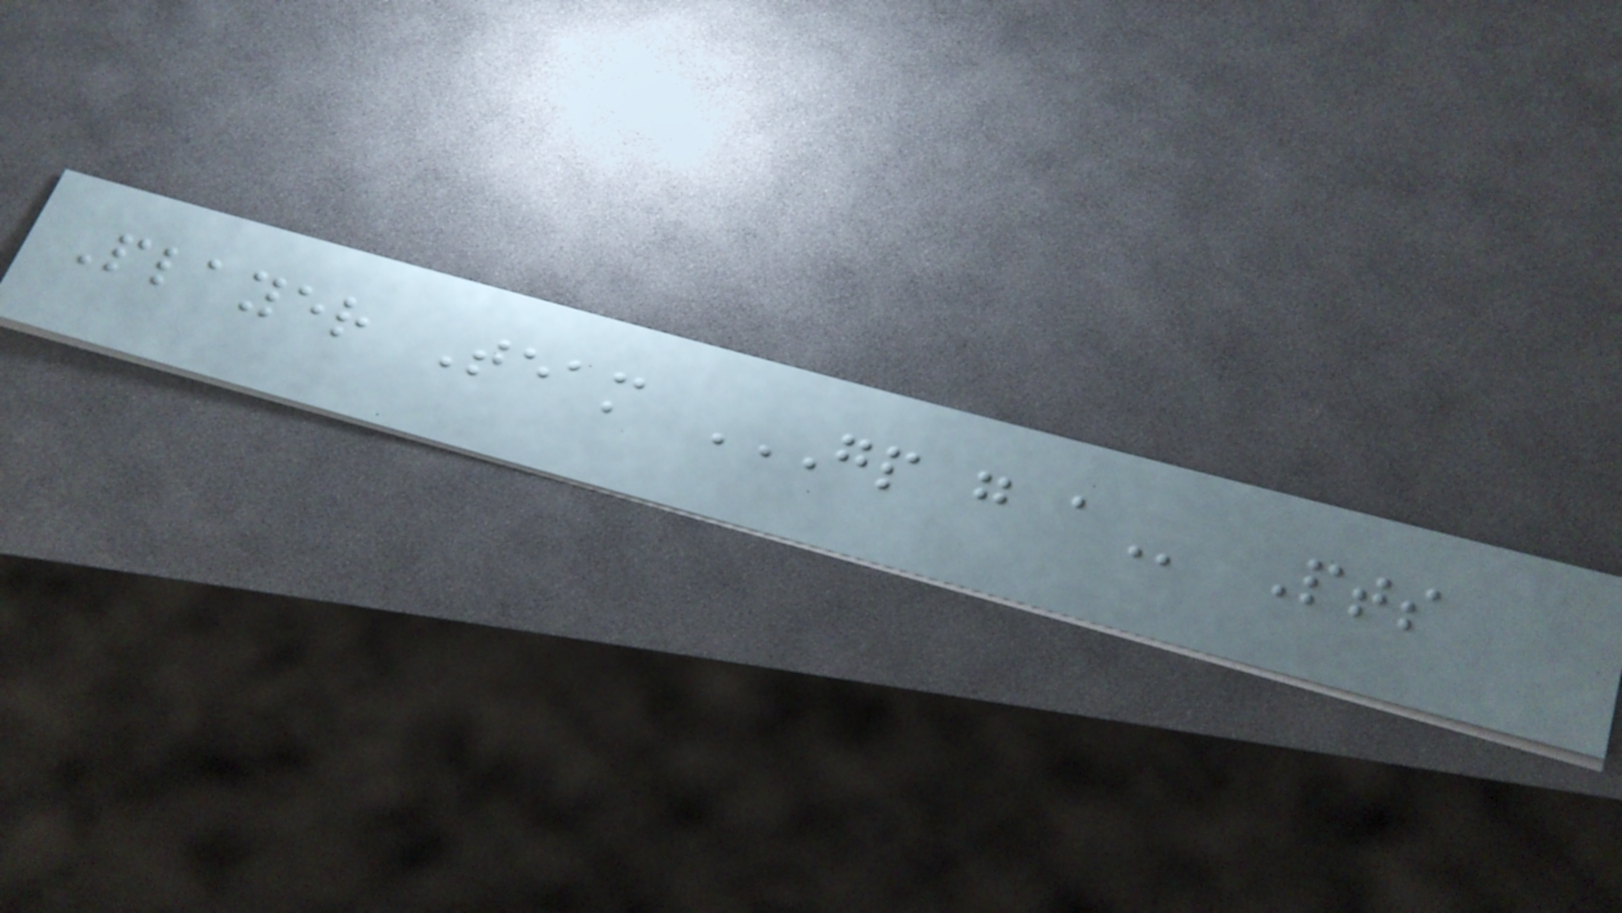Player Team GP G A Pts
